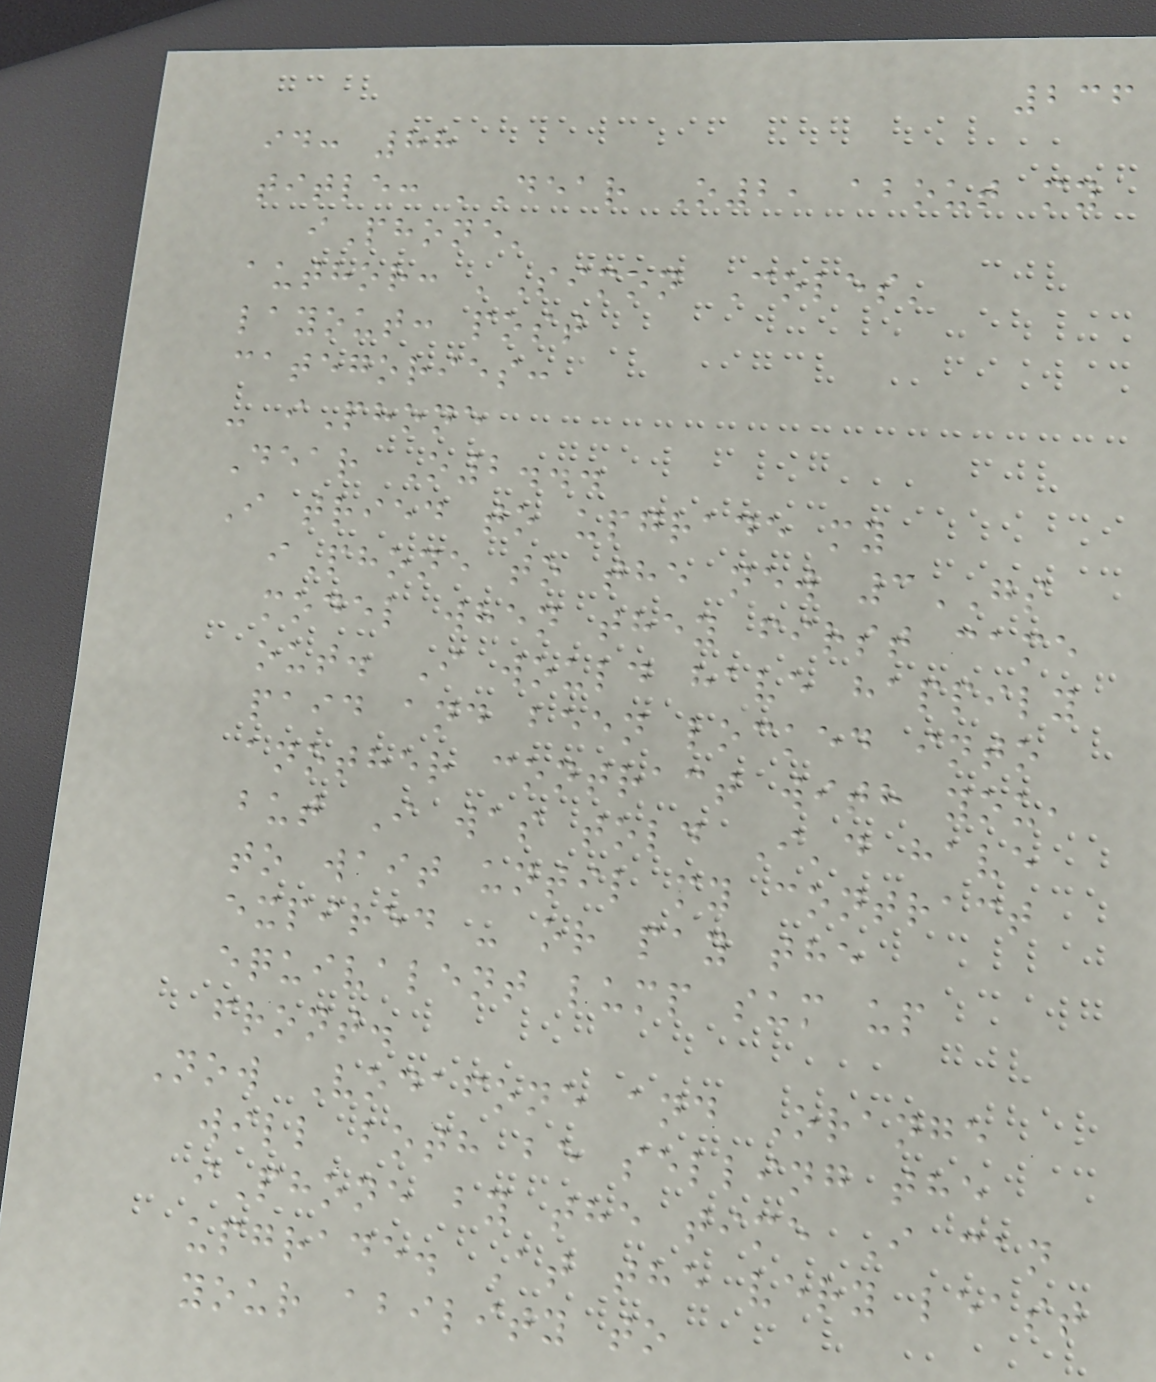236
id: 88
title: 'Dear O2, about my
iPhone'
author: 'Simon Coles'
layout: post
categories:
- iPhone
Dear O2...
I tried to upgrade my
iPhone to the new 3GS
model when they first came
out. I would have happily
paid and been locked into
another contract with you,
but I was told I'd have
to wait until my contract
expired - or pay the
equivalent lump sum up
front.
Now Vodafone and Orange
will both be selling the
iPhone by the time I can
upgrade. At the very least
your ability to
